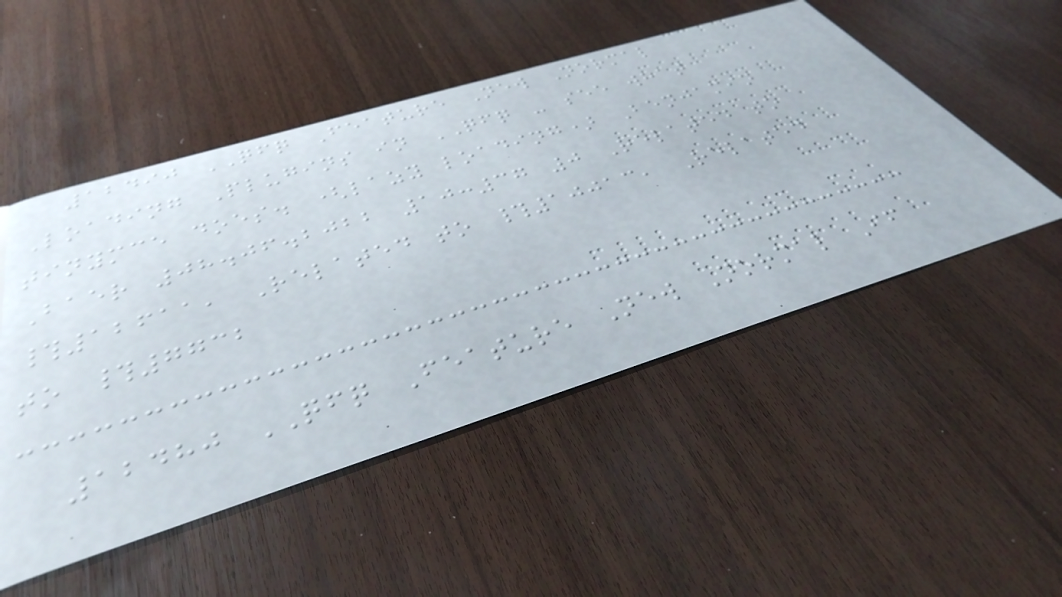12490 QFQ Feature New Normal
Loading Plugins in QFQ - see what
tinymce does. (lazy loading) Benjamin
Baer 08.06.2022 10:37 0 Related to
#12611, Related to #10013, Related
to #7732
12480 QFQ Feature New Normal If
